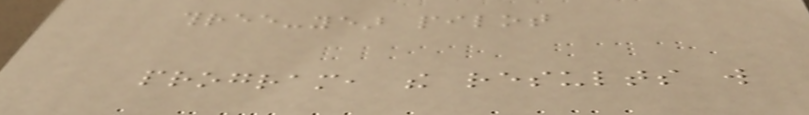three-year pilot
program, the results will
